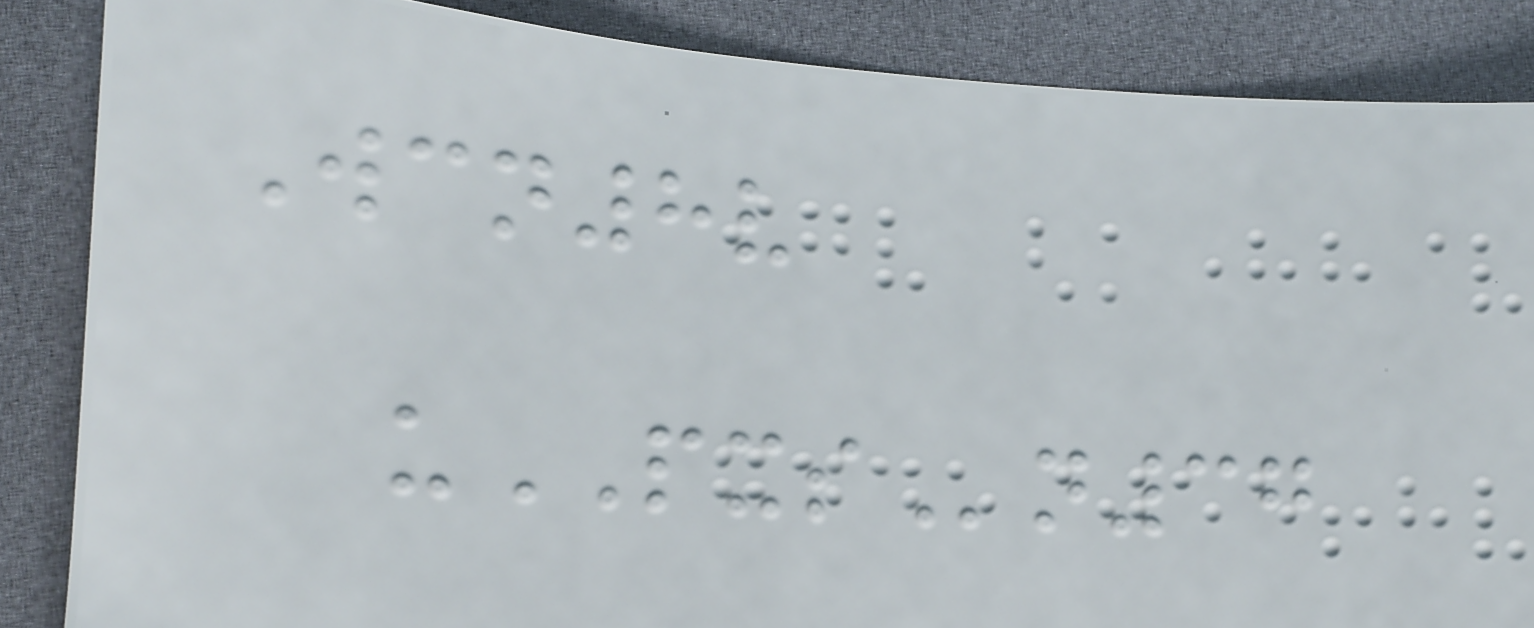Wcn8v
uPXSn37
